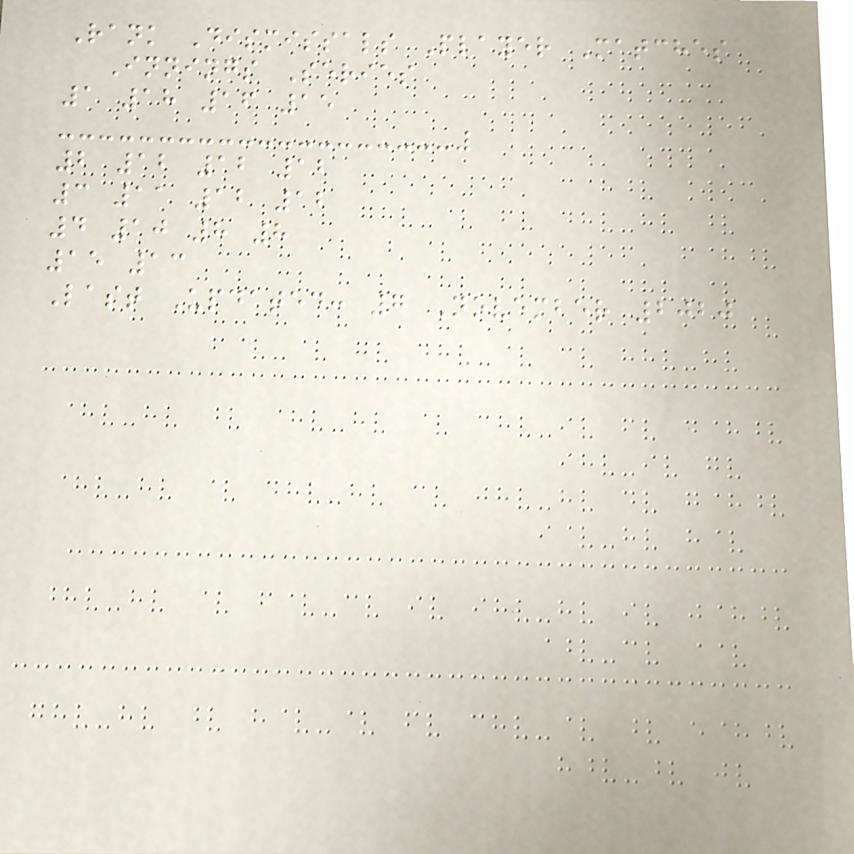Rank Dismissals Player Matches
Innings Series
1 18 16 15
2 12 12 12
3 11 12 12
4 10 8 8
15 13
Last Updated: 7 November 2020
